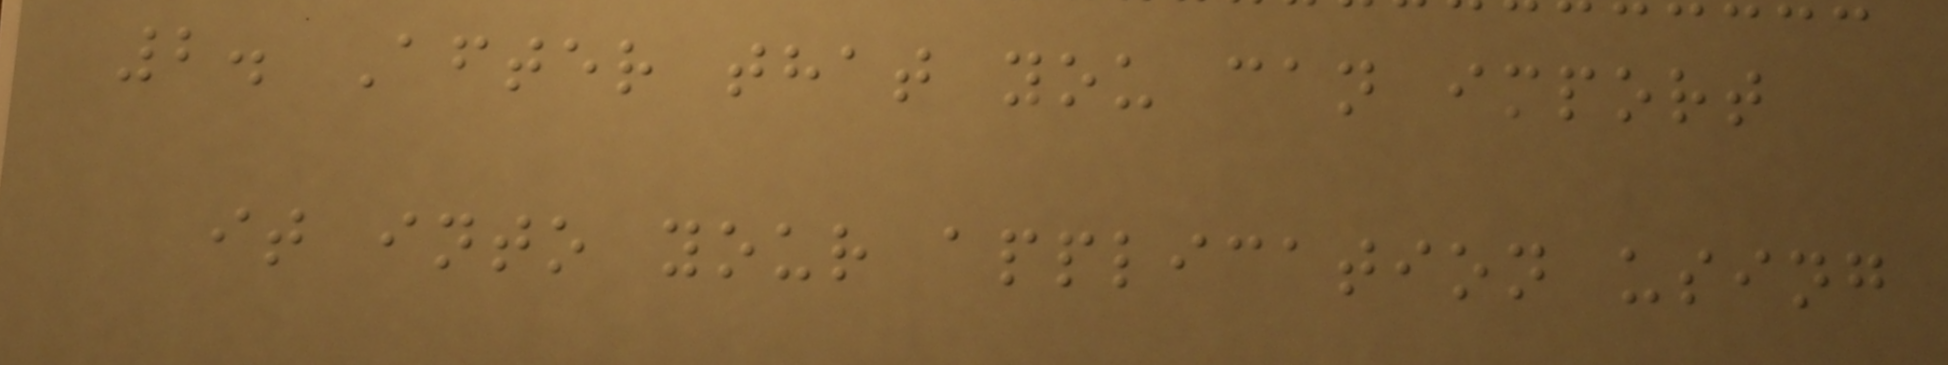2. After that you can import
it into your application using
